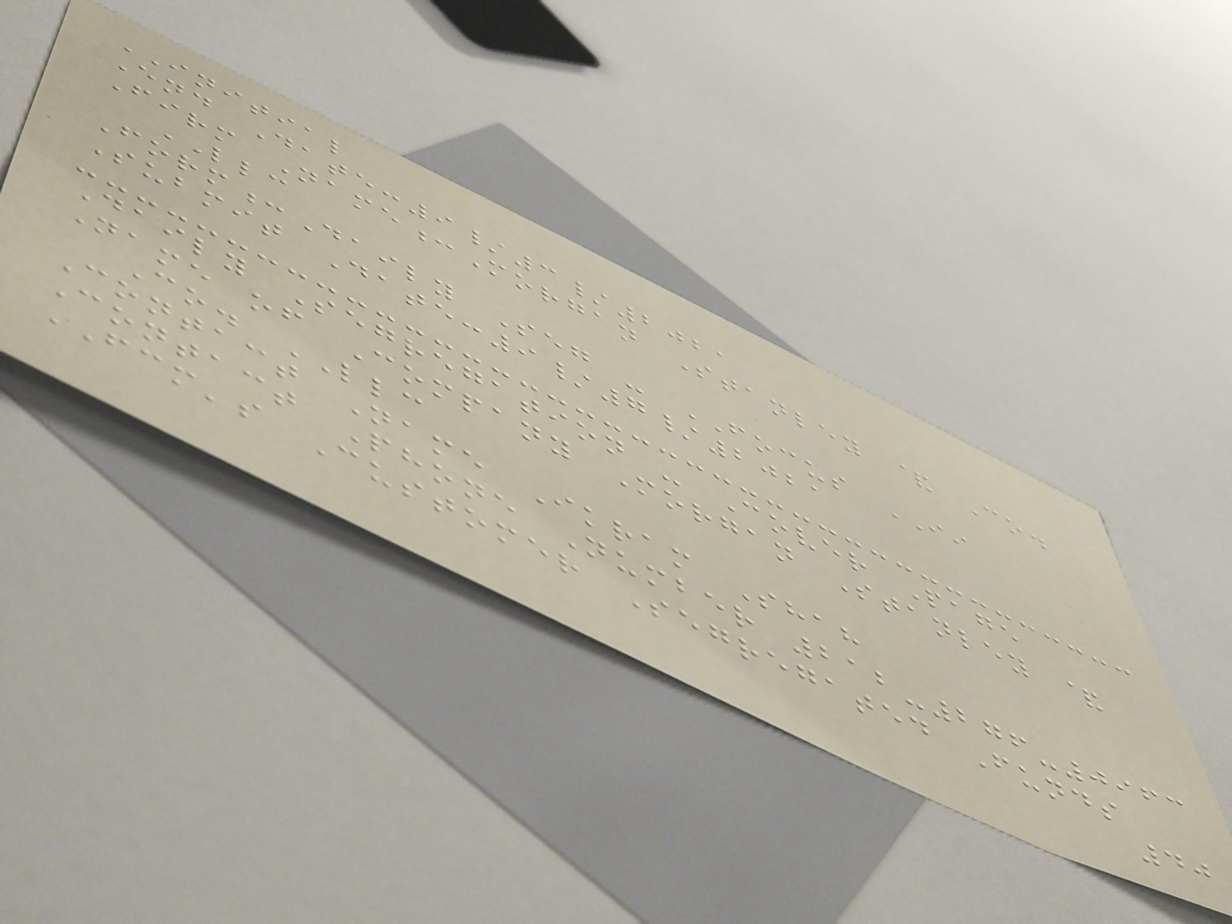INITIAL
End Date:9/3/2021
Firm Name:Morgan Stanley & Co.
LLC
Form:Daily Seg - FOCUS II
Submit Date:9/7/2021
Daily Segregation - Cover Page
Name of Company Morgan Stanley &
Co. LLC
Contact Name Ikram Shah
Contact Phone Number 212-276-0963
FCM's Customer Segregated Funds
40
